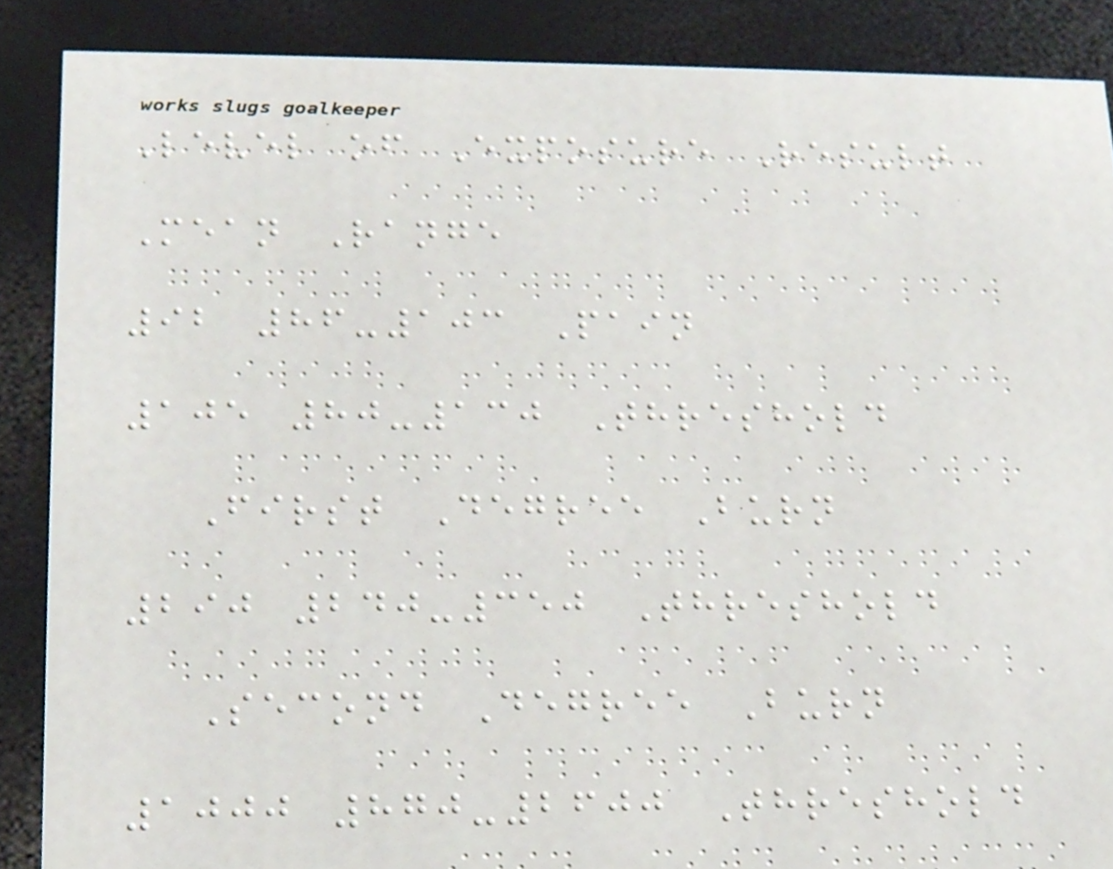Level of Exposure Result
Mean Range
92 86-103 Pain
105 80-130 Threshold
First Degree Burn
290 240-350 Threshold
Second Degree Burn
1000 870-2600 Threshold
